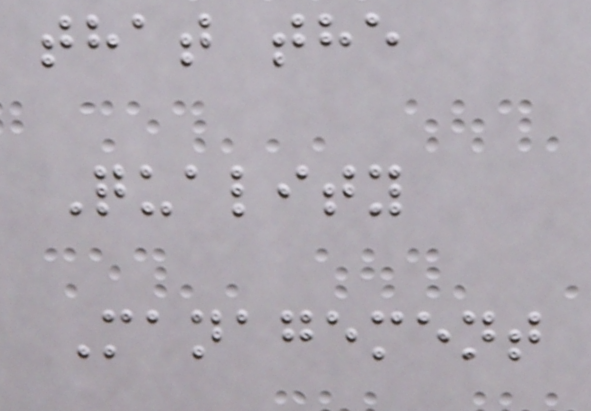that the
Quality
Management
